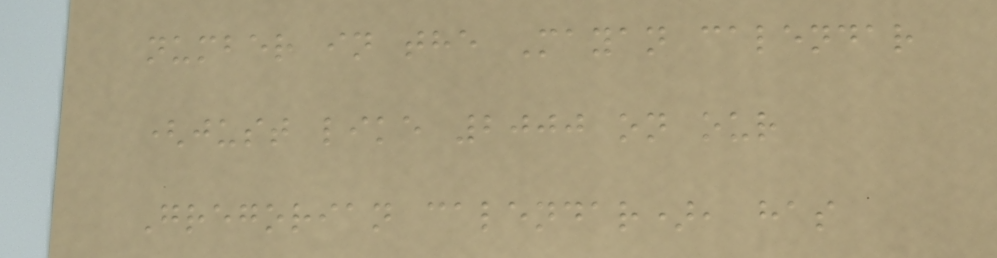number in the Mayan calendar
(just like 2000 on our
Gregorian calendar), has
